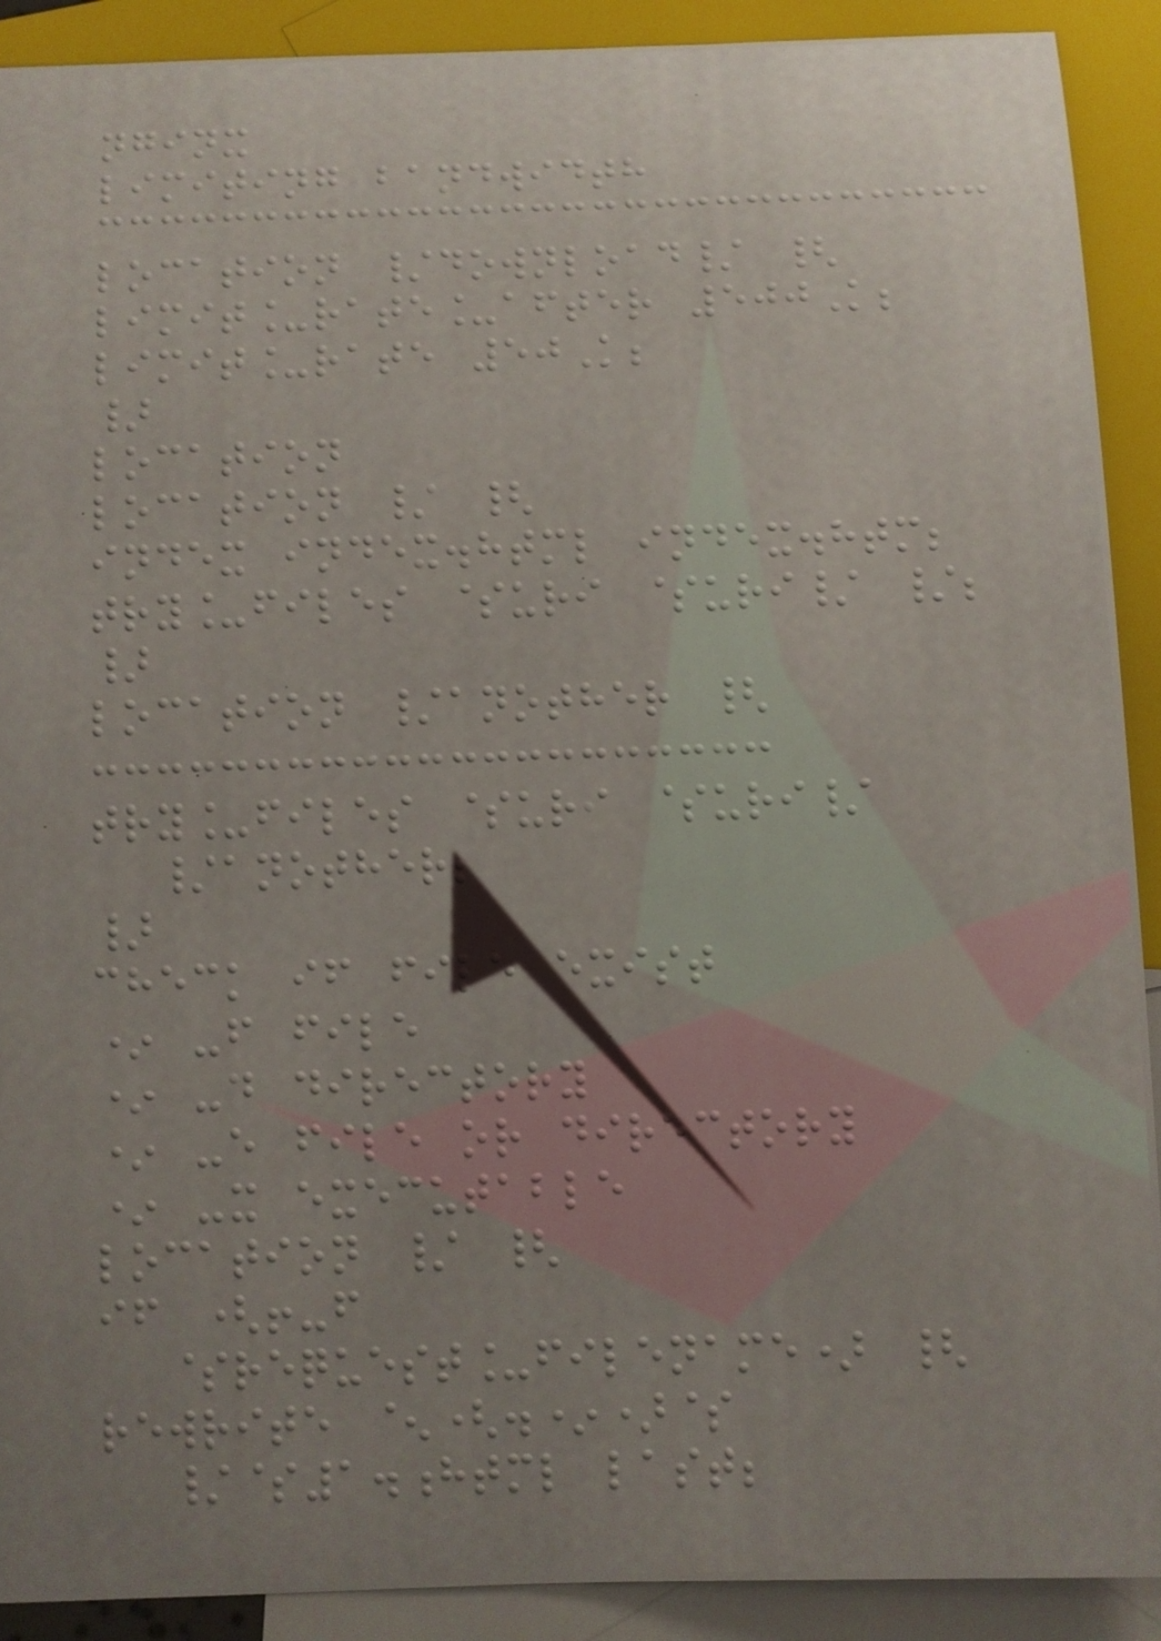nginx
limiting bandwidth
location /download/ {
limit_rate_after 500K;
limit_rate 50K;
}
location
location / {
index index.html index.htm;
try_files $uri $uri/ /;
}
location /another {
try_files $uri $uri/
/another;
}
check if file exist
* -f file
* -d directory
* -e file or directory
* -x executable
location / {
if (!-f
$request_filename) {
rewrite ^(.*)$
/$1.html last;
